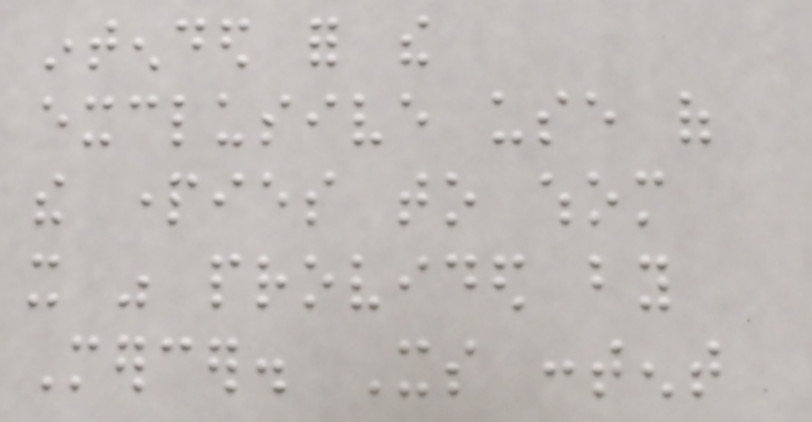intended for the
exclusive use of
the parties to whom
it was provided by
Mercer. Its content
